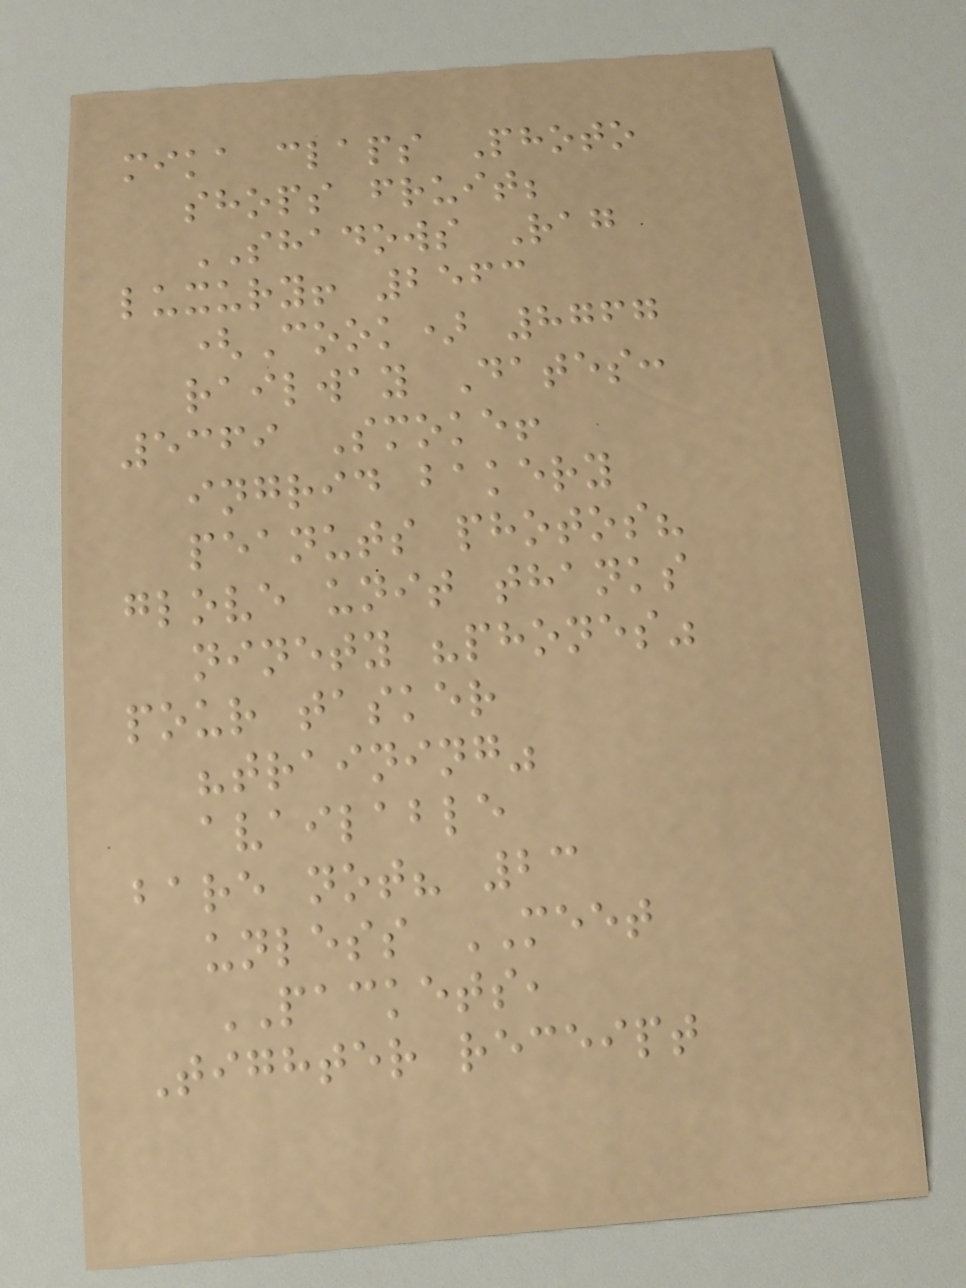mika claps Photo
shops fruit;
SHADOWS Rag
luxury! 2563
(Cook) 8767
railway Dates:
5369 Smoke!
ingrid bakery
peanuts photos?
glove unit thanks
ninety "phones"
pour tasker
"training"
available
bare not? 23
unless MEET
PACKETS,
Tighter receipt
